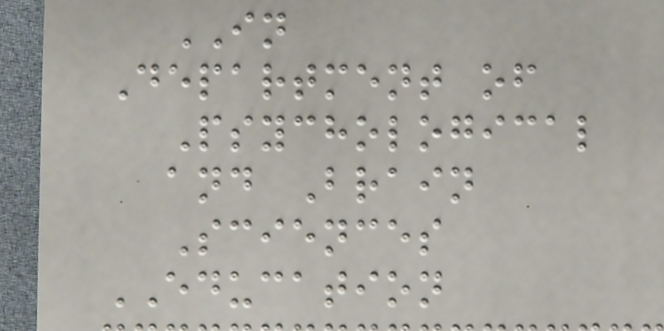IN
Department of
Psychological
and Brain
Sciences
EDUCATION
